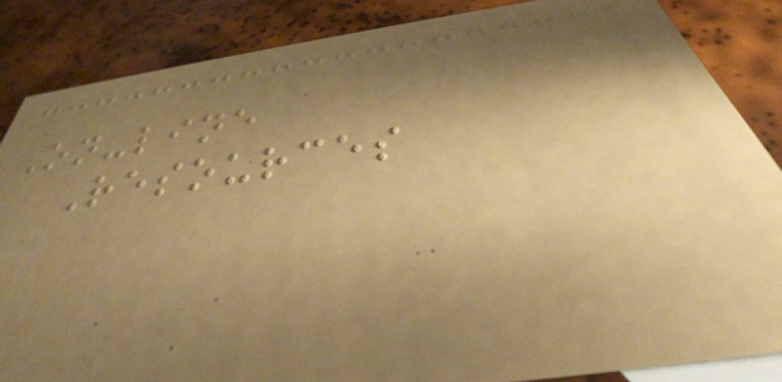On-line
Resources
